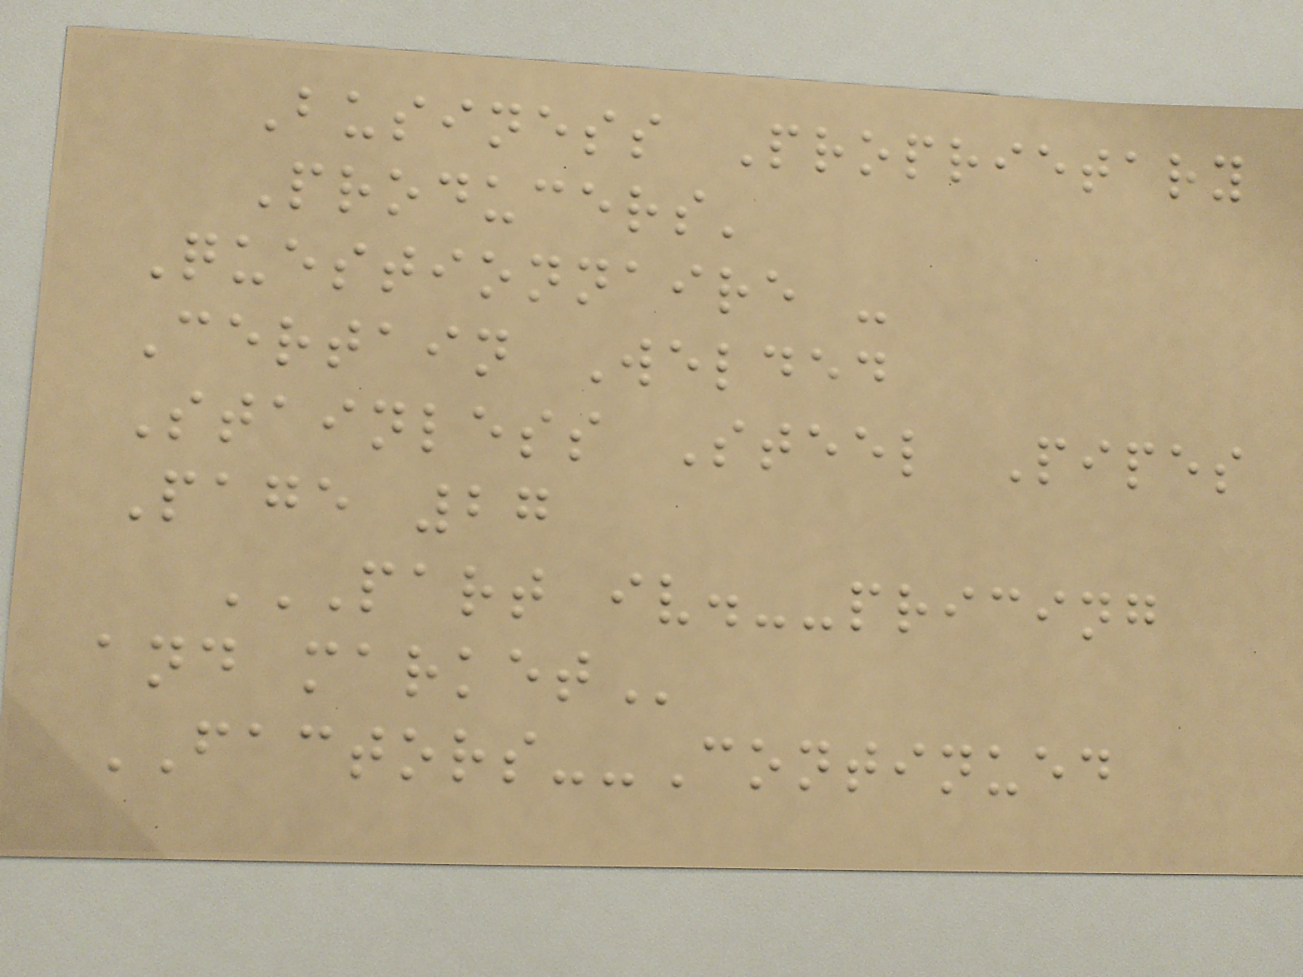Business Proprietary
Producers'
Questionnaire -
Certain Welded
Stainless Steel Pipes
Page 27
PART IV.--PRICING
AND MARKET
FACTORS--Continued
